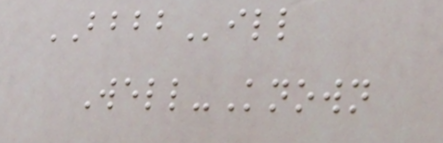BBBBill
Well-Known
